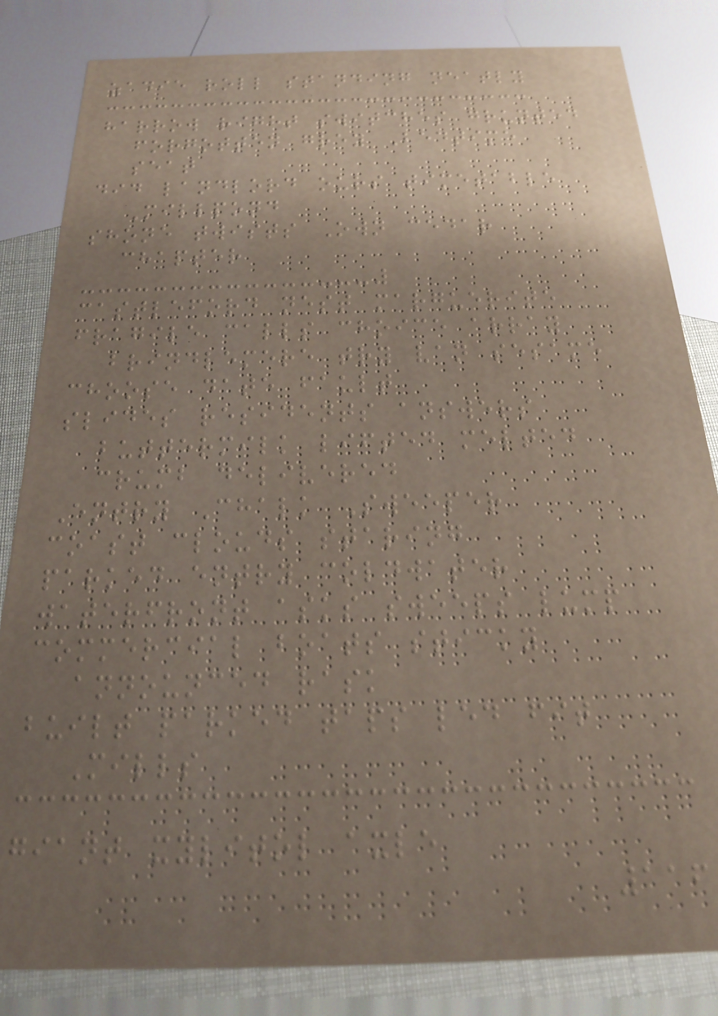zadie roll standing neatly
harrow right switches grunted
forgotten grey Bedtime
seat
did landlord ours timetable
Millpond
shone twists Own cedar
chapter
castleford nest marguerite
fragile calls choice array
brindlemere try van sesame
choose date fault
slides residents answers
buttermilk lifted melted
crumb delivered
Entry Chalk Sweeper
coast clouds staring
parked entry coldwater
waterfront asks sweeps lump
commercial boats sticky
announced rask
built parked taps led fit
Mills
giant xylitol axle
116
